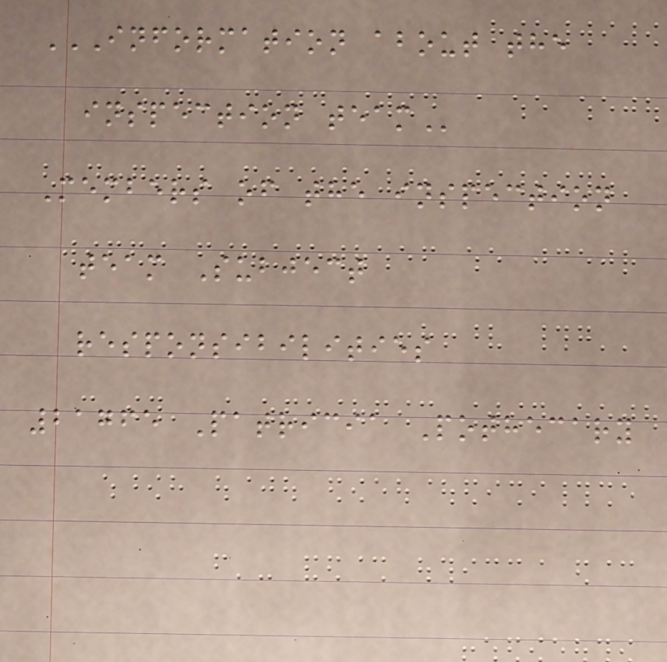INFORMATION ABOUT THE
INSPECTION TEAM
Members of the inspection
team Subject
responsibilities
21765 Patricia Pothecary
